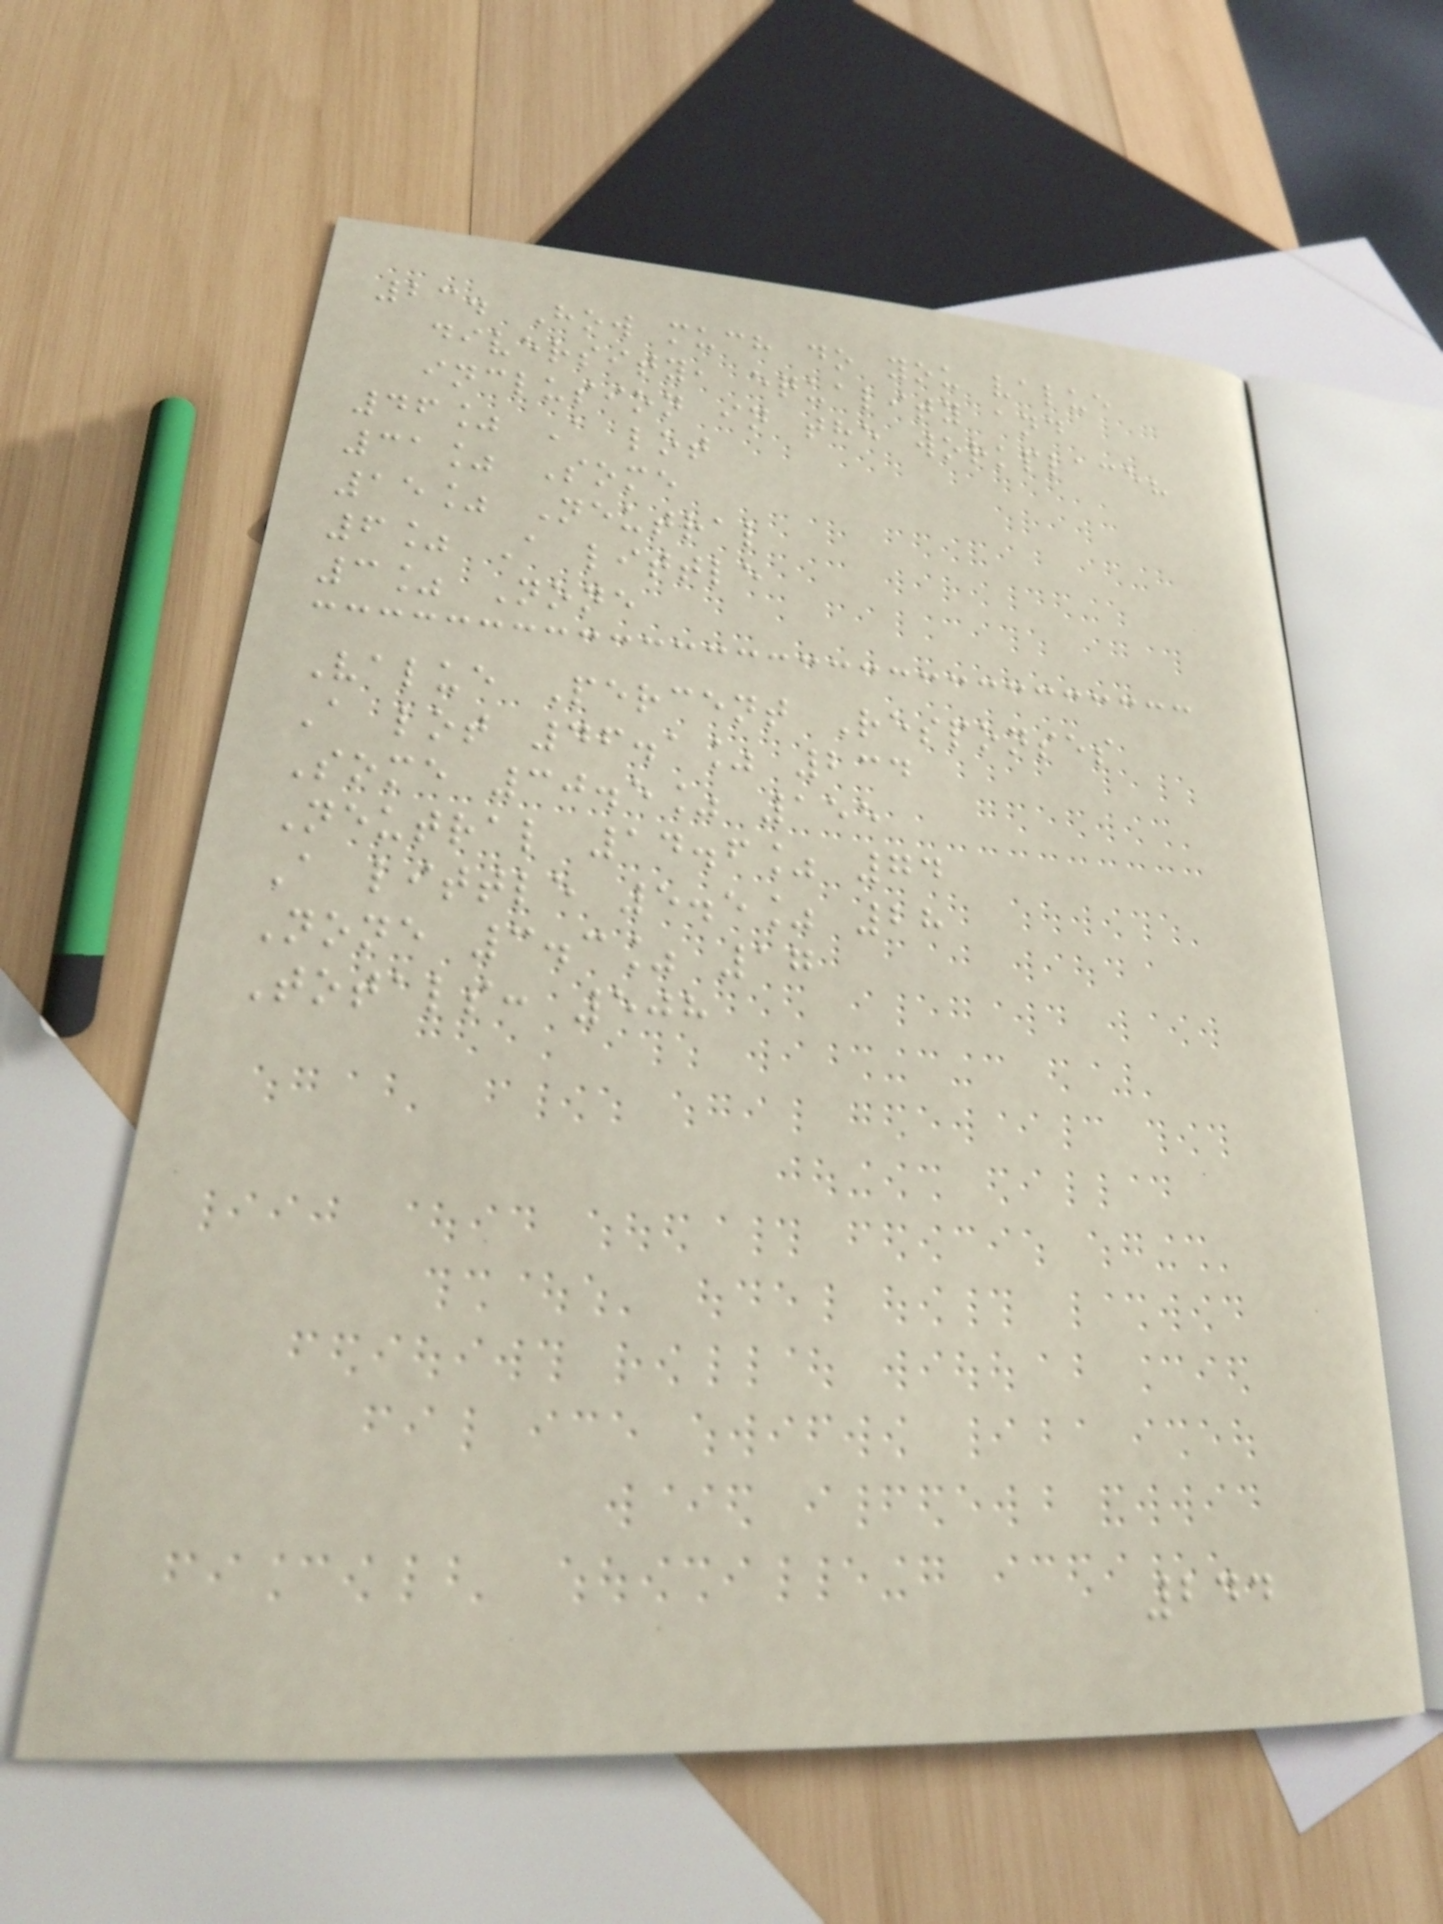23. How much do you value
diversity, equality and
inclusion in the workplace?
46% A lot
31% Some
15% Neutral
6% A little
3% None
Value Percent Responses
A lot 46.1% 234
Some 30.5% 155
Neutral 14.6% 74
A little 5.5% 28
None 3.3% 17
Totals: 508
244
